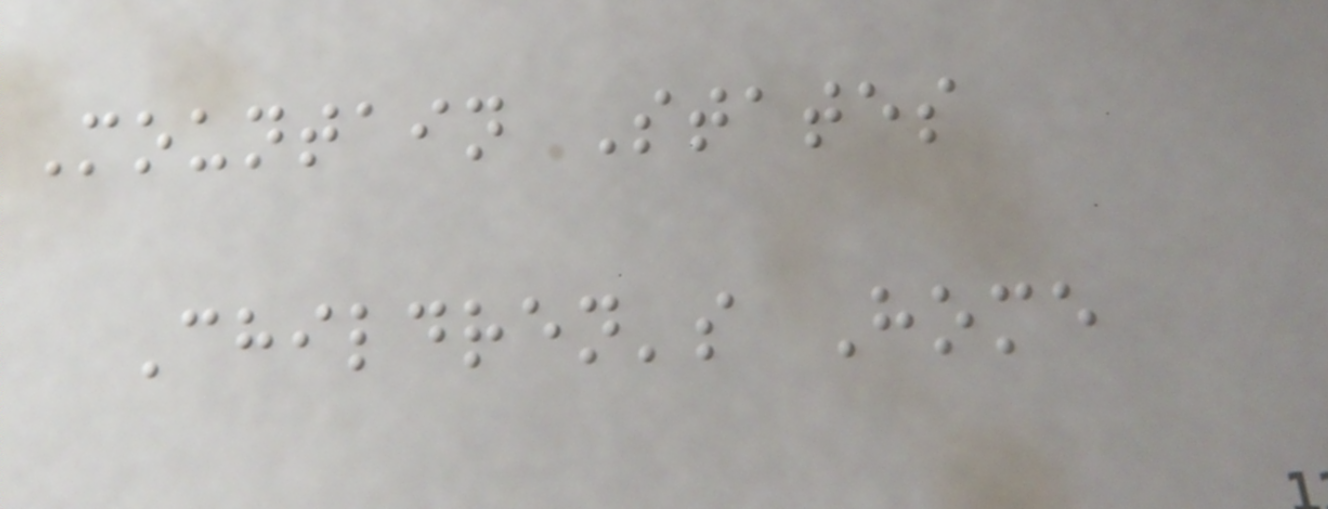Mountain States
Children's Home
